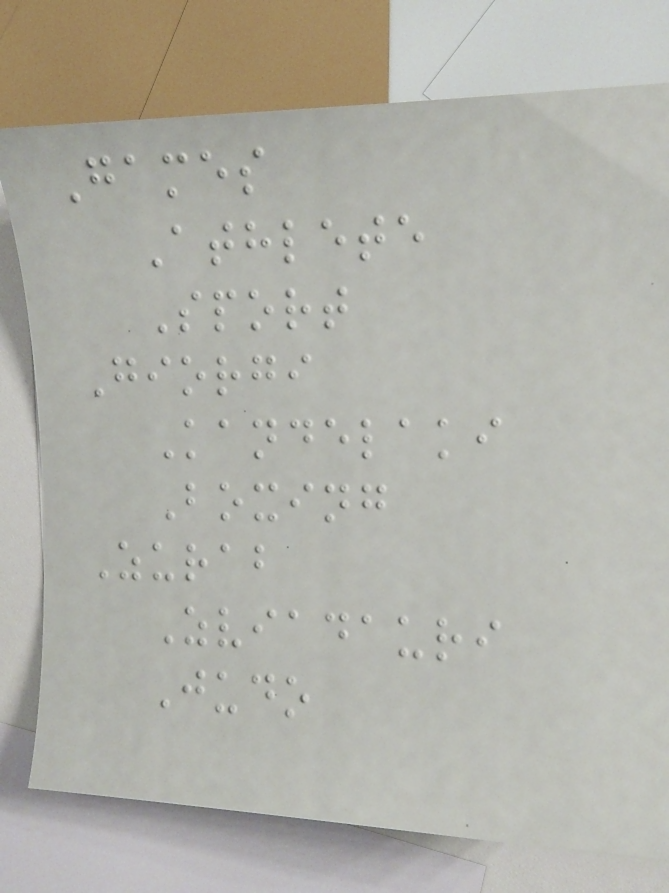Games
Athlete
Sport
Giorgi
Kandelaki
Boxing
Zurab
Zviadauri
Judo
